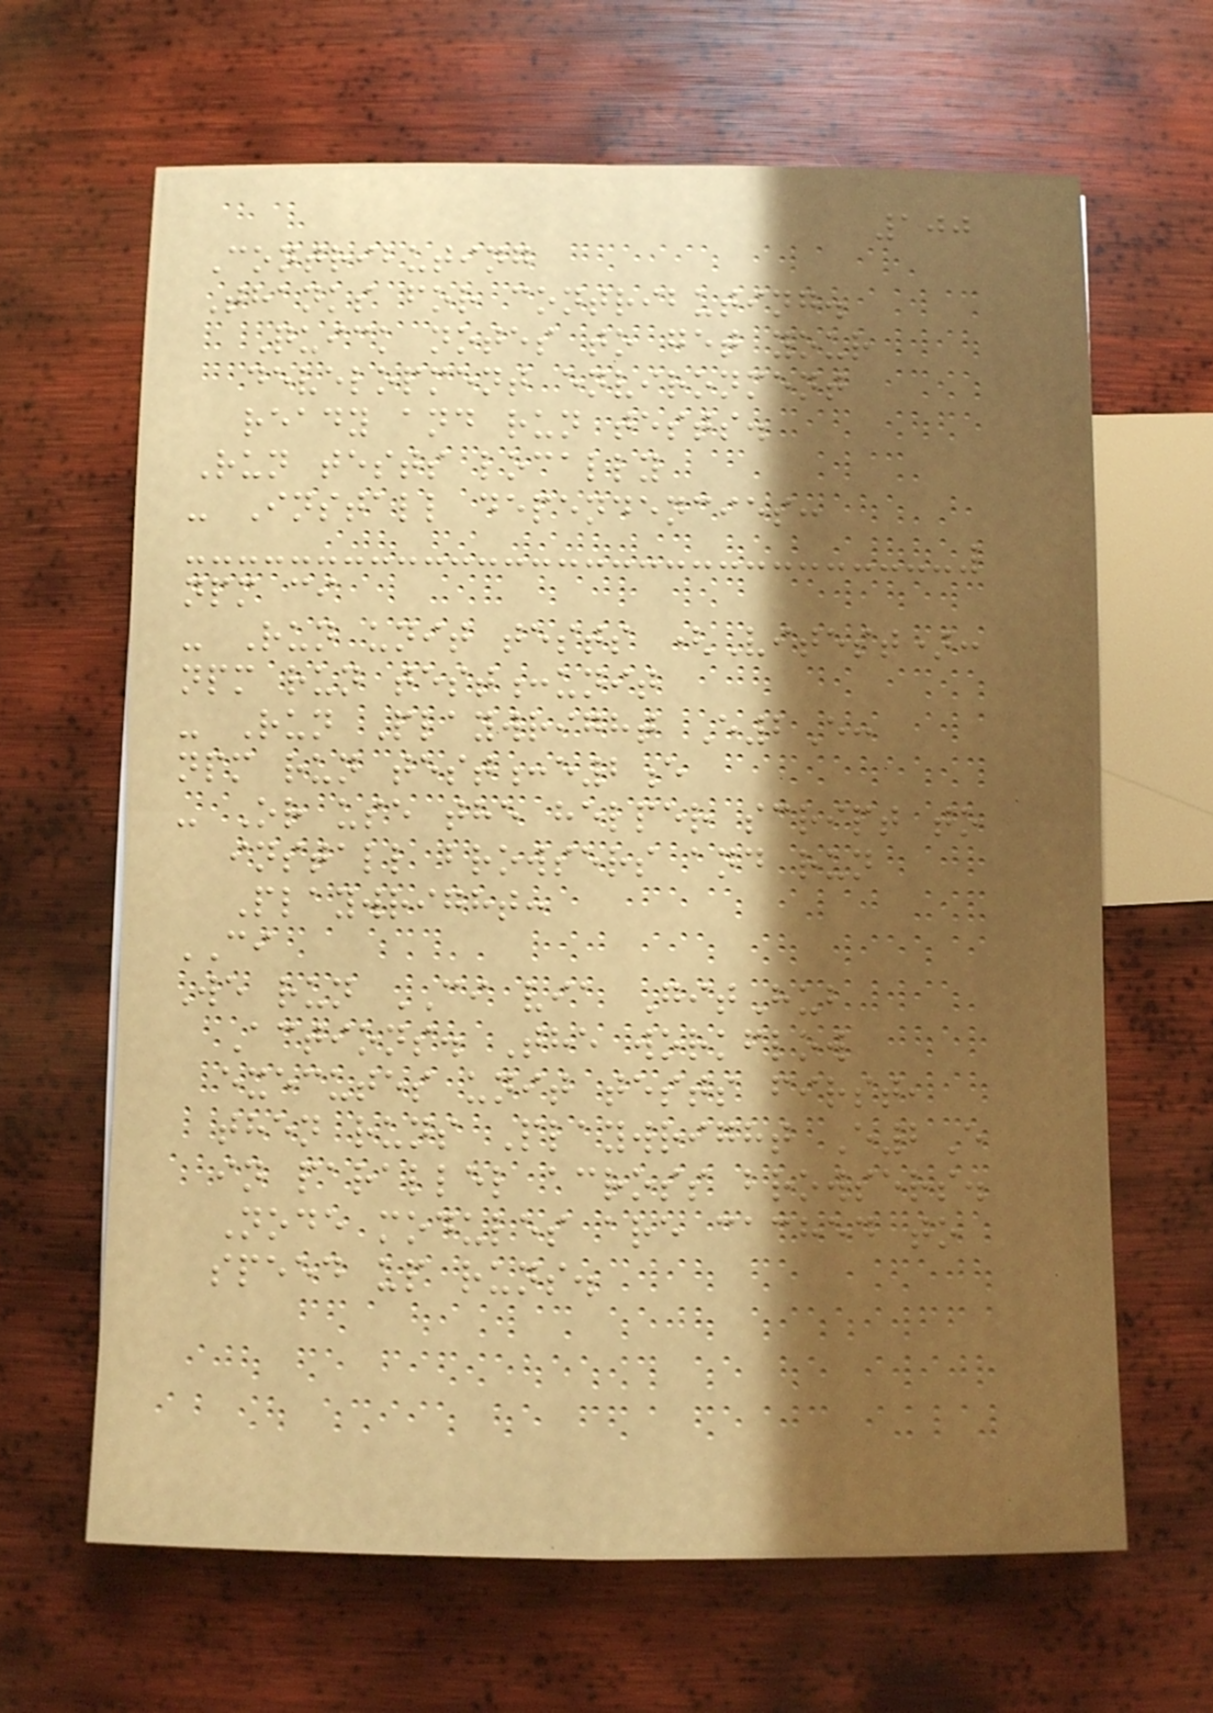100
Contributing
Thanks for contributing.
Quick notes to get your
development environment
ready and run tests.
Run tests locally
- Install dependencies:
npm ci
- Run unit tests (Vitest):
npm run test:unit
- Run Playwright E2E:
npm run test:e2e
- Or use the helper script to
install browsers and run
Playwright:
CI
We run CI via GitHub
Actions. The workflow
executes unit tests first,
then runs Playwright E2E
in parallel across browsers.
Node modules are cached to
speed up runs.
